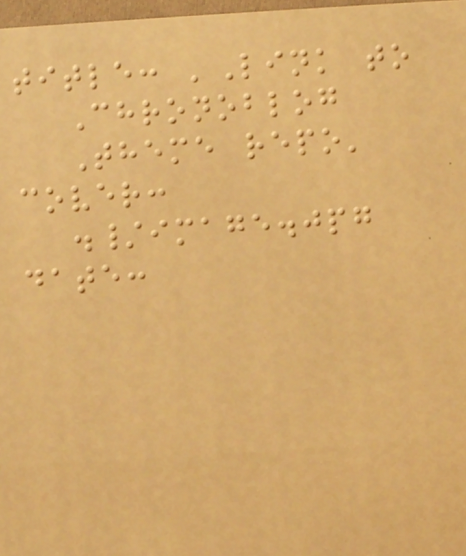title: 'Link to
Chronoblog
Theme repo'
cover:
./image.jpg
date:
